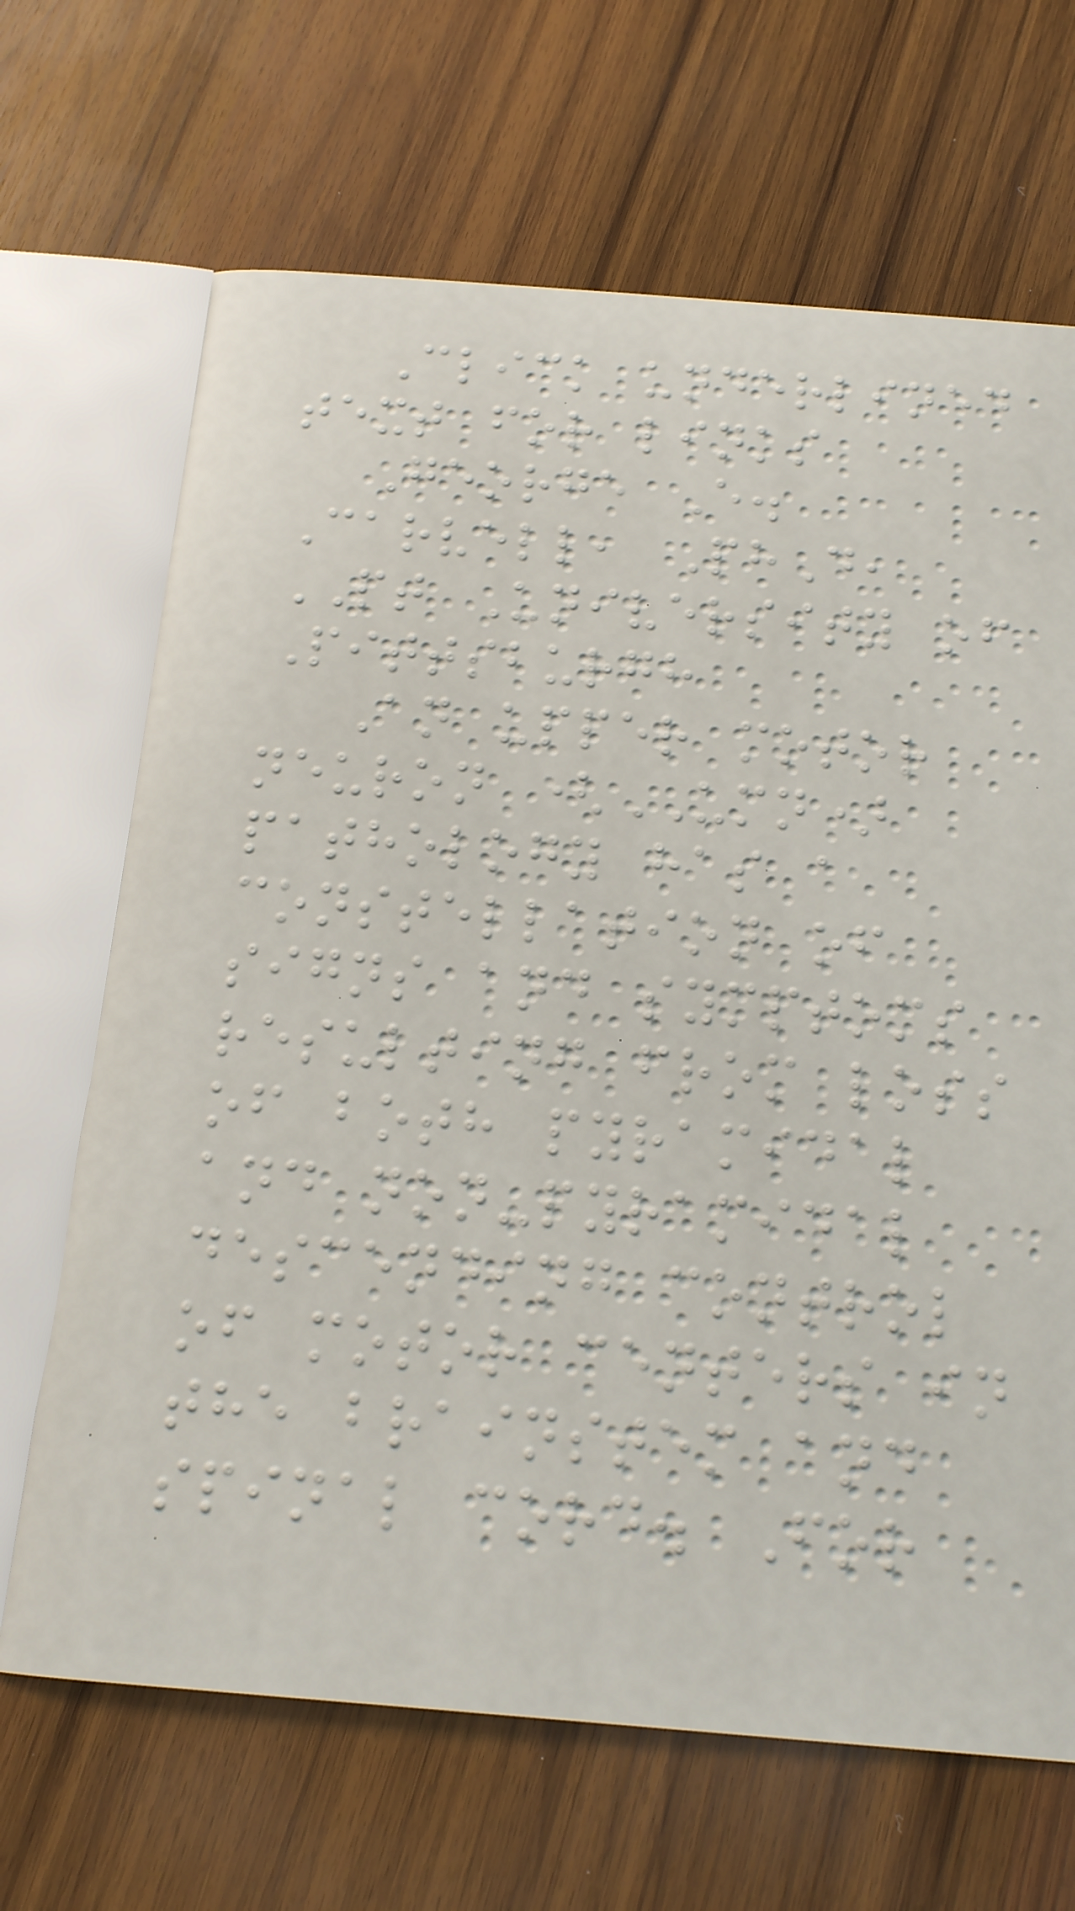Click underlined
text for links
George E.
Carvell, PhD,
PT University of
Pittsburgh
An upper motor
neuron (UMN)
pathology has a
constellation of
signs and symptoms
resulting from loss
of both pyramidal
and non-pyramidal
descending control
of motor centers in
the brainstem and
spinal cord. For
